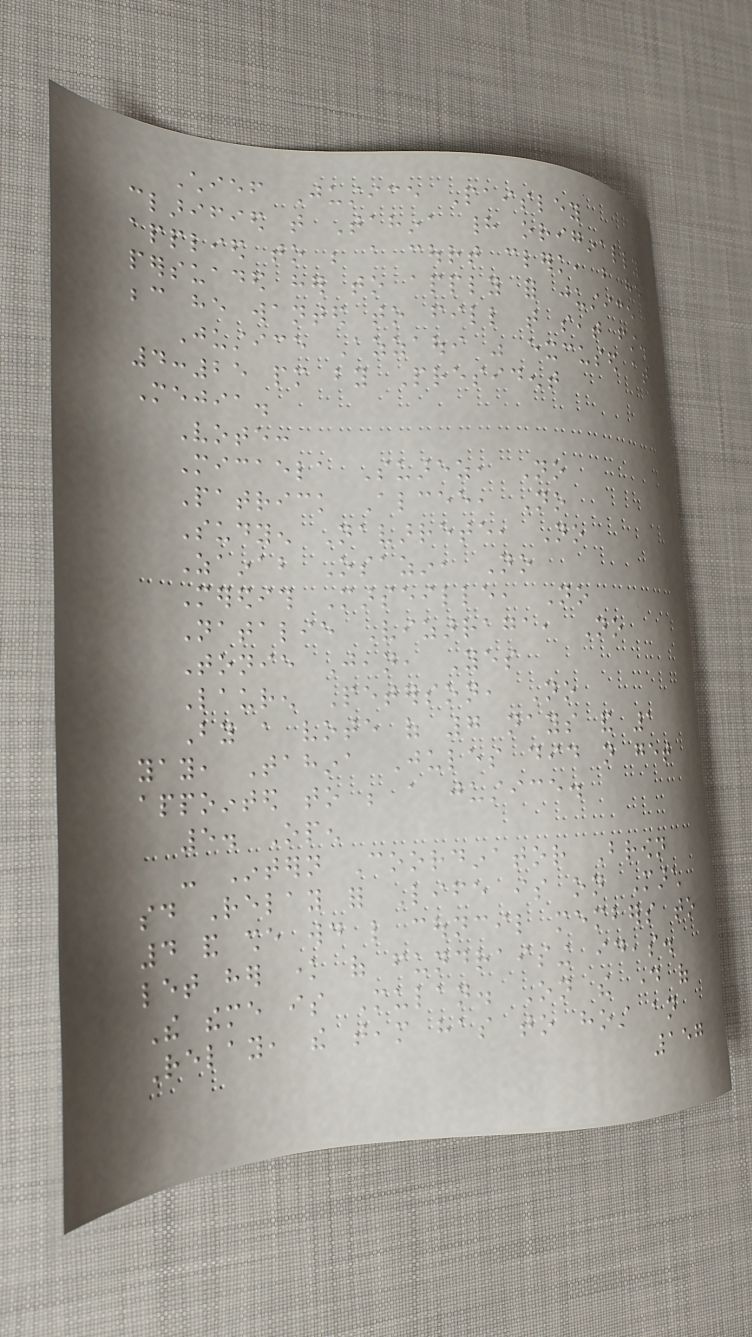Chief Justice Paisley
clarified that Tahina had originally
applied to be a court clerk, but he
persuaded her to apply for justice
because he wanted to fill that seat first.
Justice Azzaoui was excused at
4:25 pm by President
Mejia.
Vote:
Micaela Suarez, No
Patrick Alcee, No
Sudyen Navarrete, No
Zainab Osazin, No
Meredith Marseille, No
Natalie Vizarraga, No
Tonie Jean, Yes
Lauren Peterson, No
By a vote of 7 nays and 1
yay, Tahina Jules did not get
appointed to be a justice.
5. Open
- Intern Coordinator Brown
said Relay for Life is on March
4 and she would like council members to
let her know of fundraising ideas.
The theme is Mulan. On the day of
Relay, the team has to host an
157
